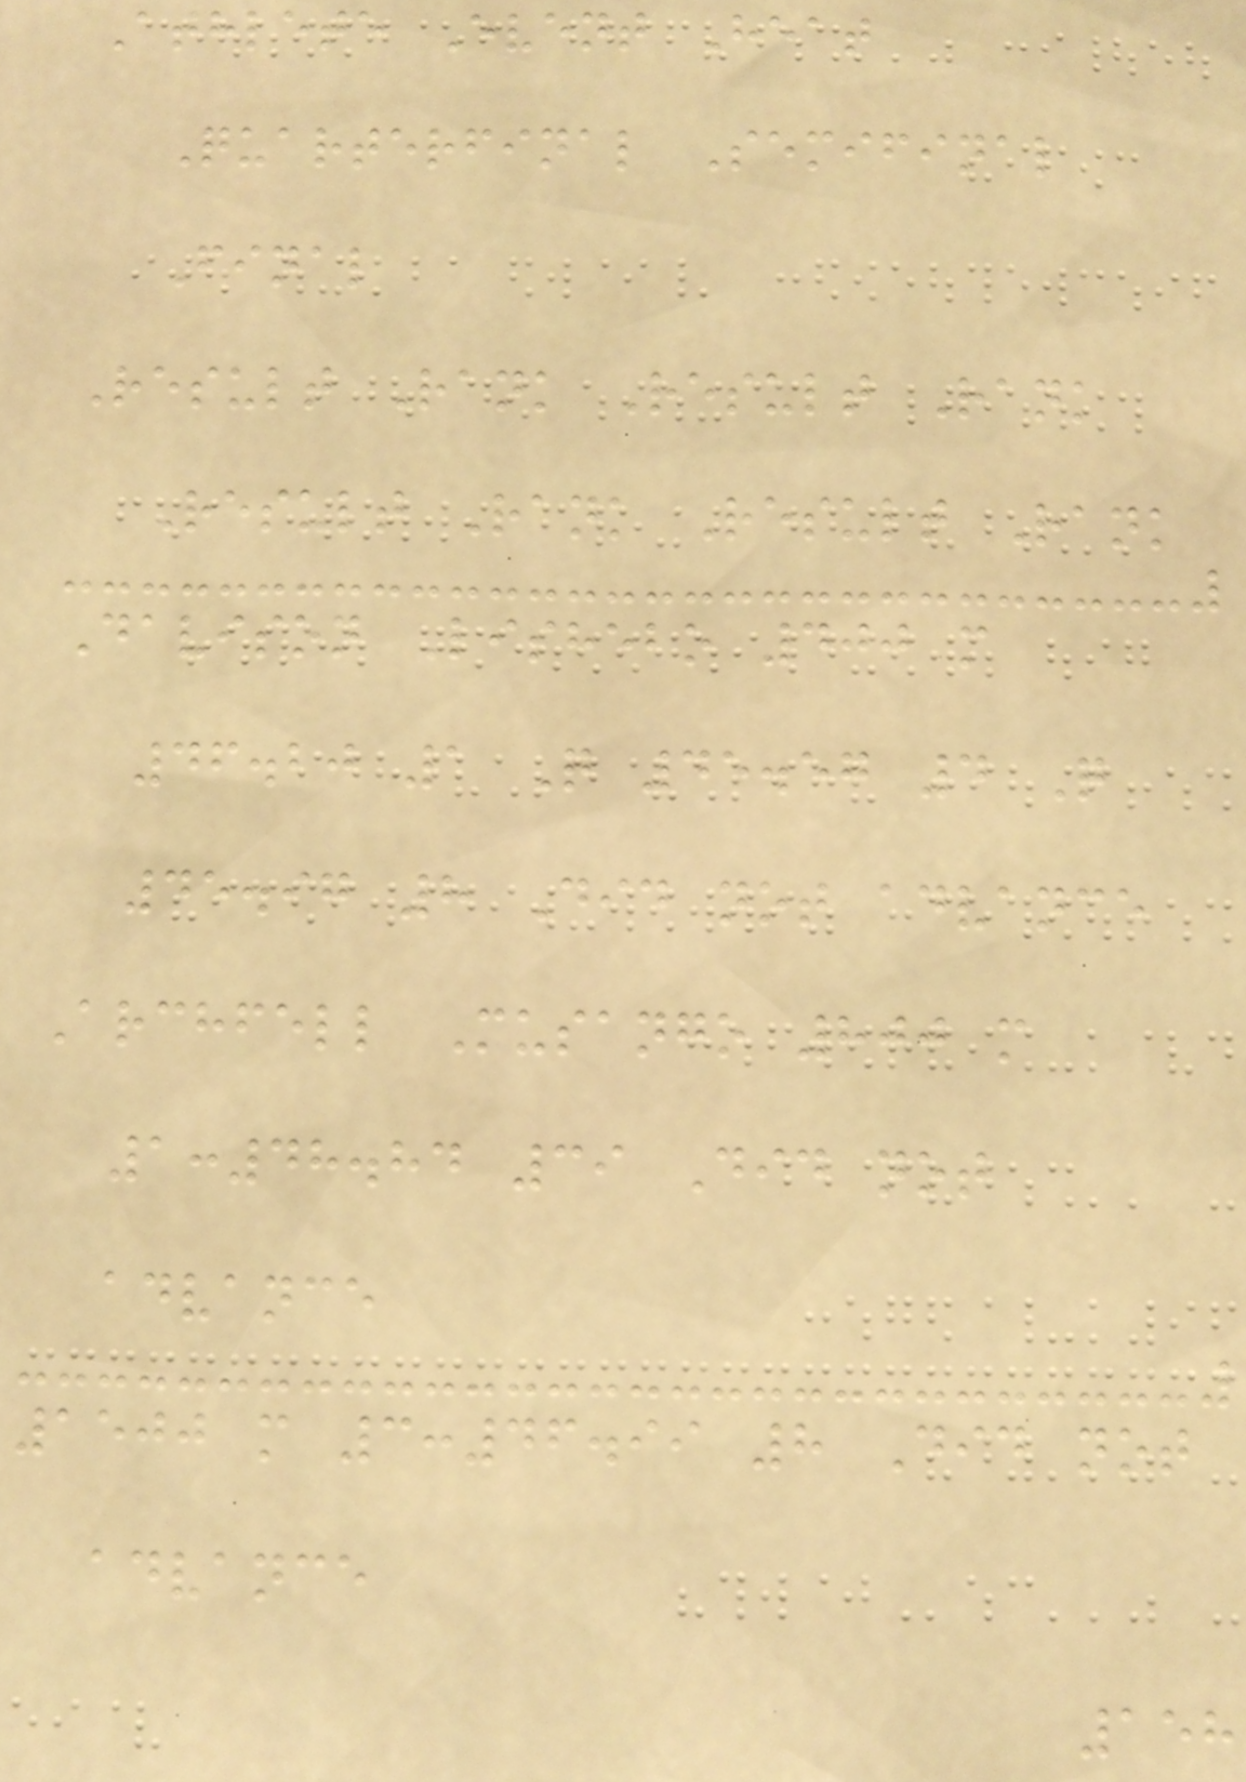Athlete Event Heat
Quarterfinal Semifinal
Final
Result Rank Result Rank
Result Rank Result Rank
Davison Lishebo 400 m
46.20 1 Q 45.57 4 Q
45.97 8 Did not advance
Archfell Musango 800 m
1:48.84 39 Did not
advance
1500 m 3:46.99 8 Did not
advance
158
